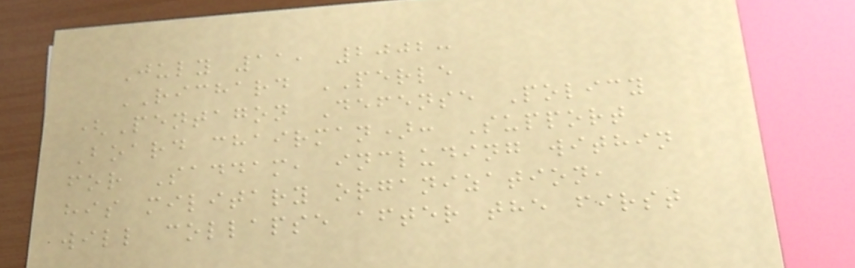July 11, 2002:
RICHARD PERLE
(Pentagon Defense Policy
Board chairman): Support
for Saddam, including within
his military organization,
will collapse after the first
